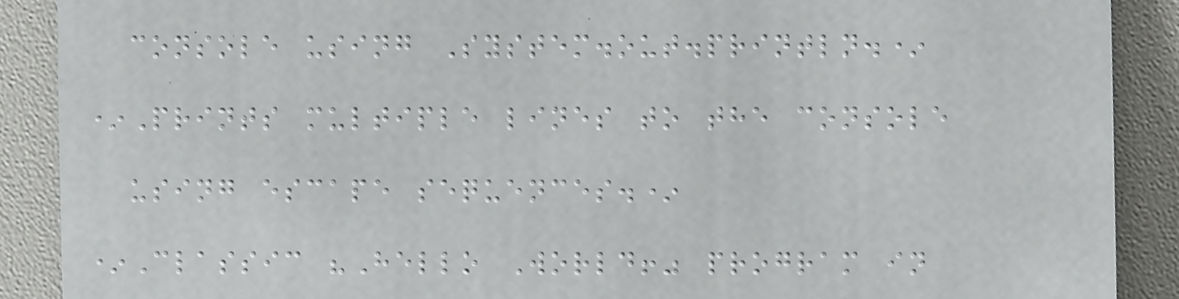console using System.out.println.*
*Prints multiple lines to the console
using escape sequences.*
*Classic "Hello World!" program in
